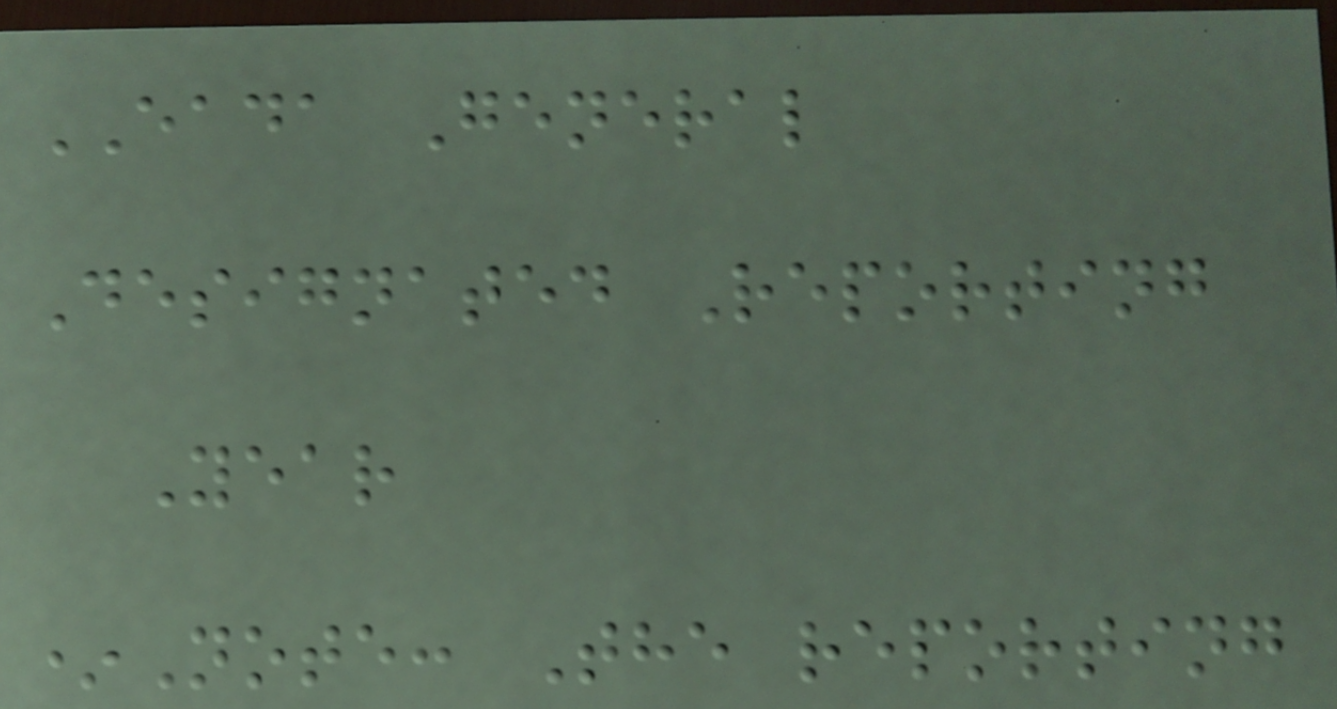EADA General
Designated Reporting
Year
*Note: The reporting
